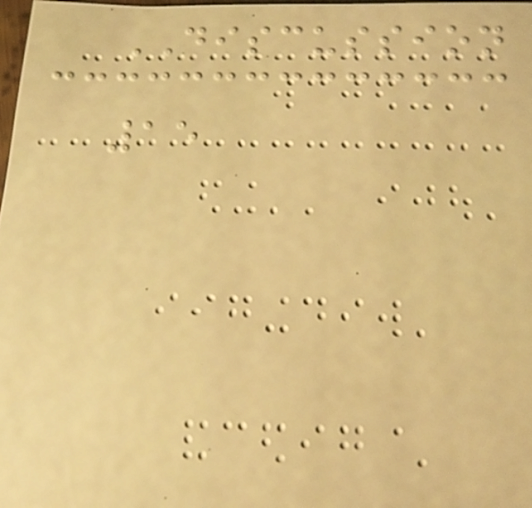DISCUSSION
15
